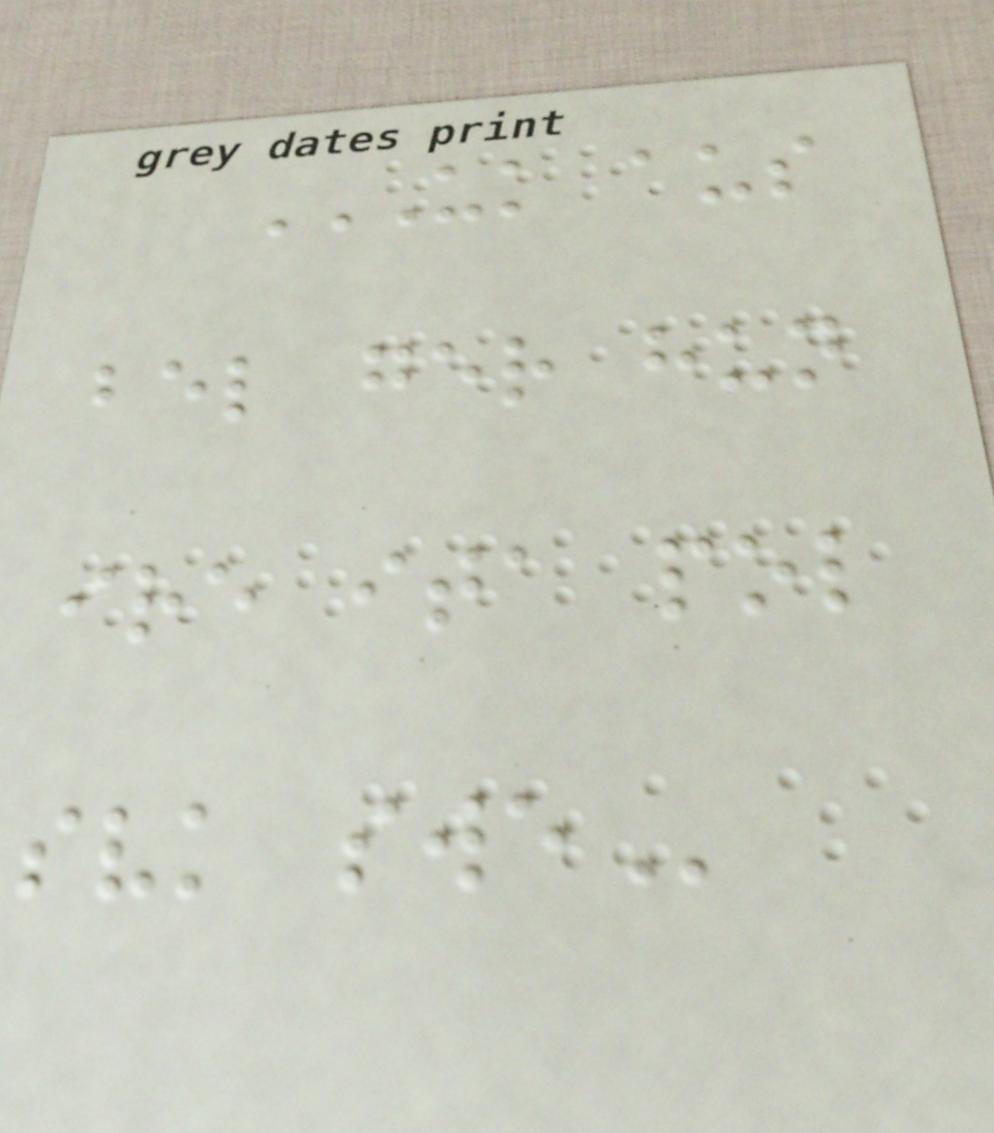UK AUS
BEL GER HUN
IRE ITA POL
SVK SWE
